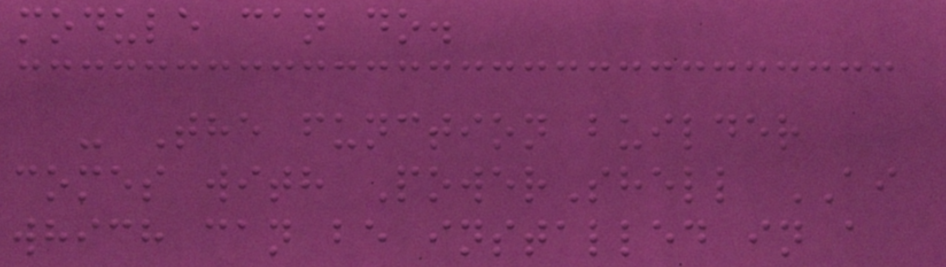module can do.
- The function builder
comes with PowerShell AI
which can be installed in a
